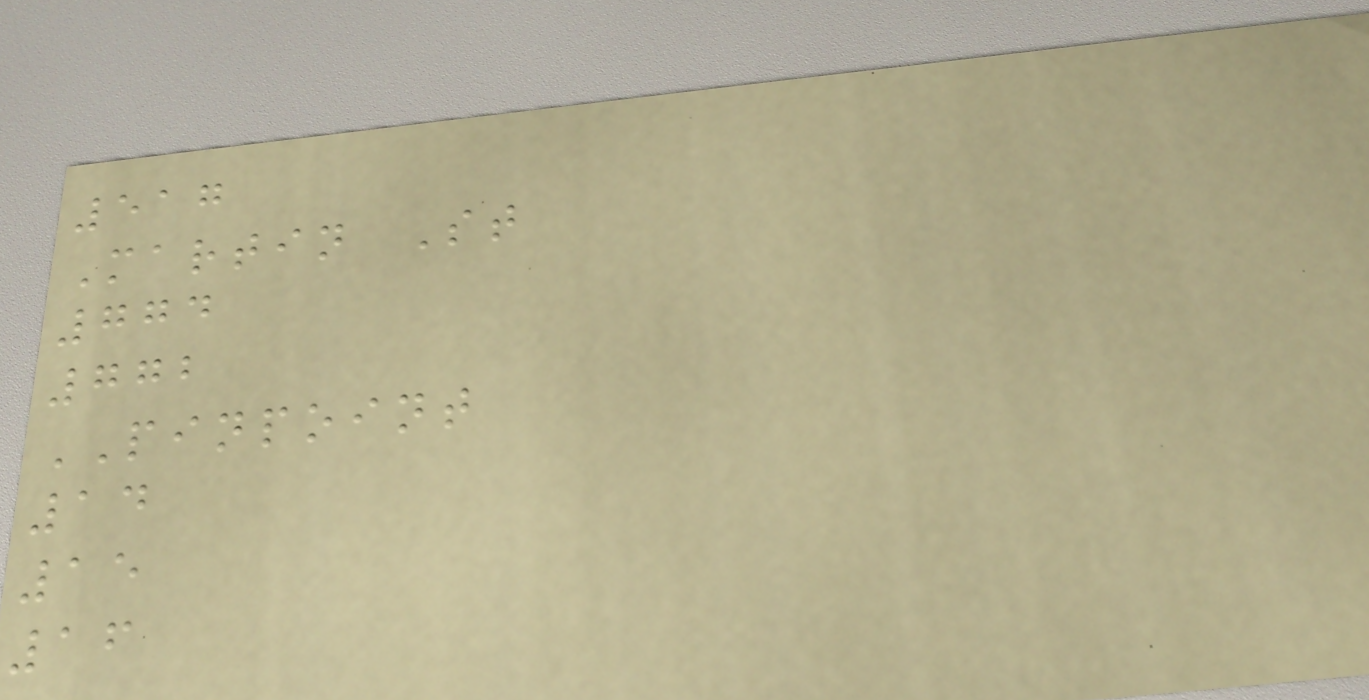517
Martin St
774
772
PINPOINT
14
15
16
